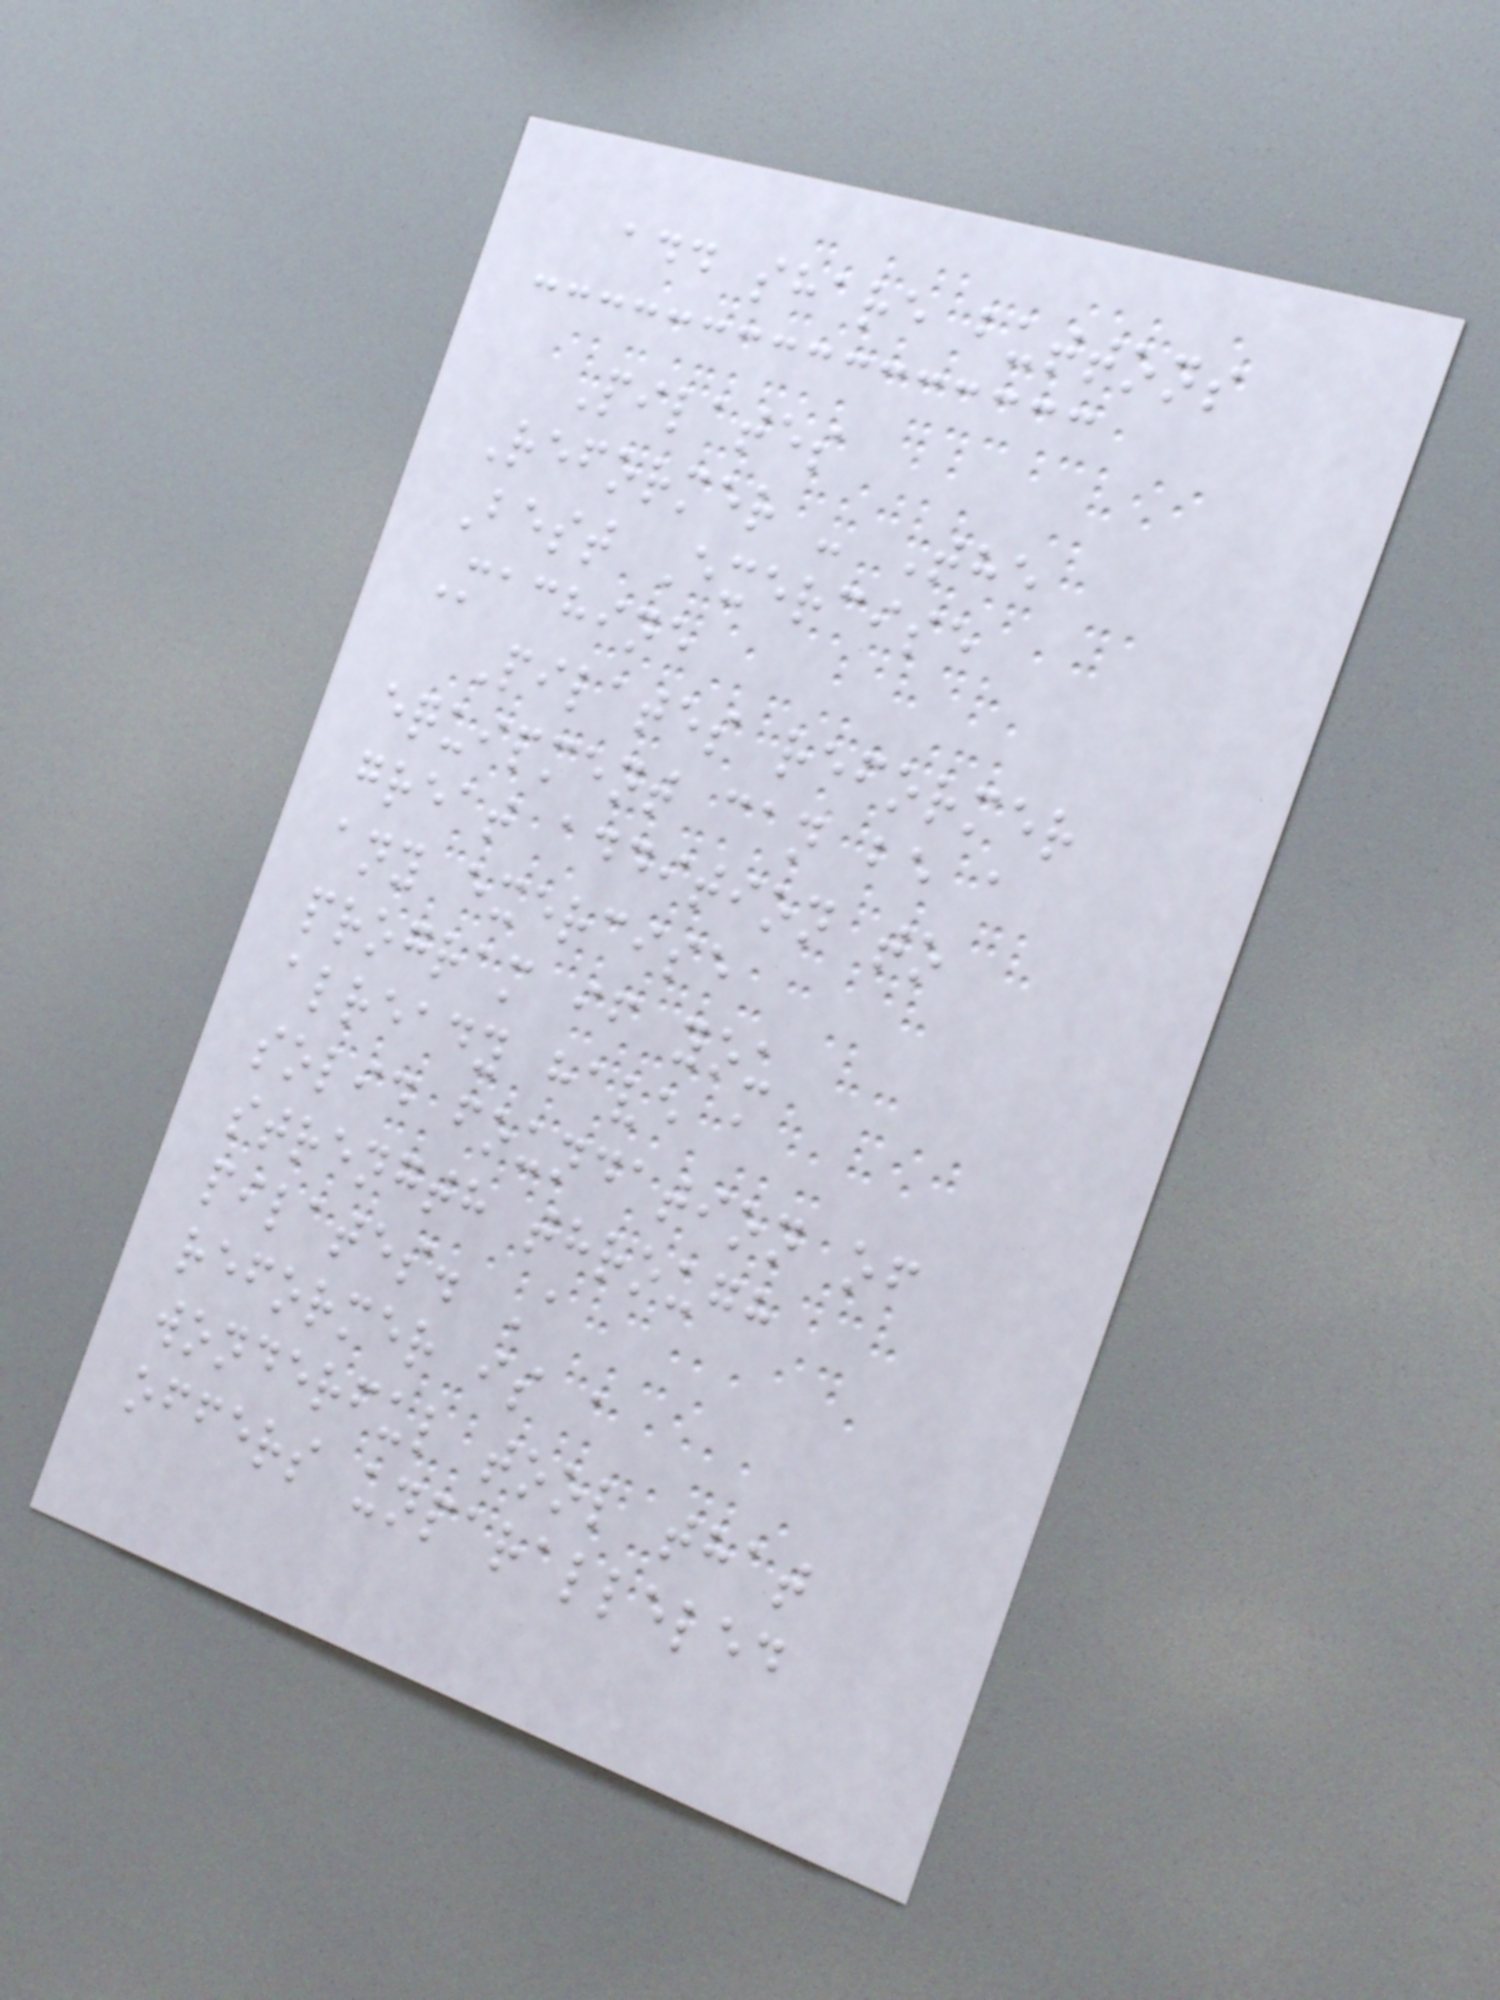add share buttons
Pilates
Reformer - The
Best Exercise
Machine
Pilates reformer
equipment can be a
great addition to
any exercise
program if you
already have a
solid foundation of
strength through
pilates. A
reformer is a
wonderful tool that
offers unparalleled
